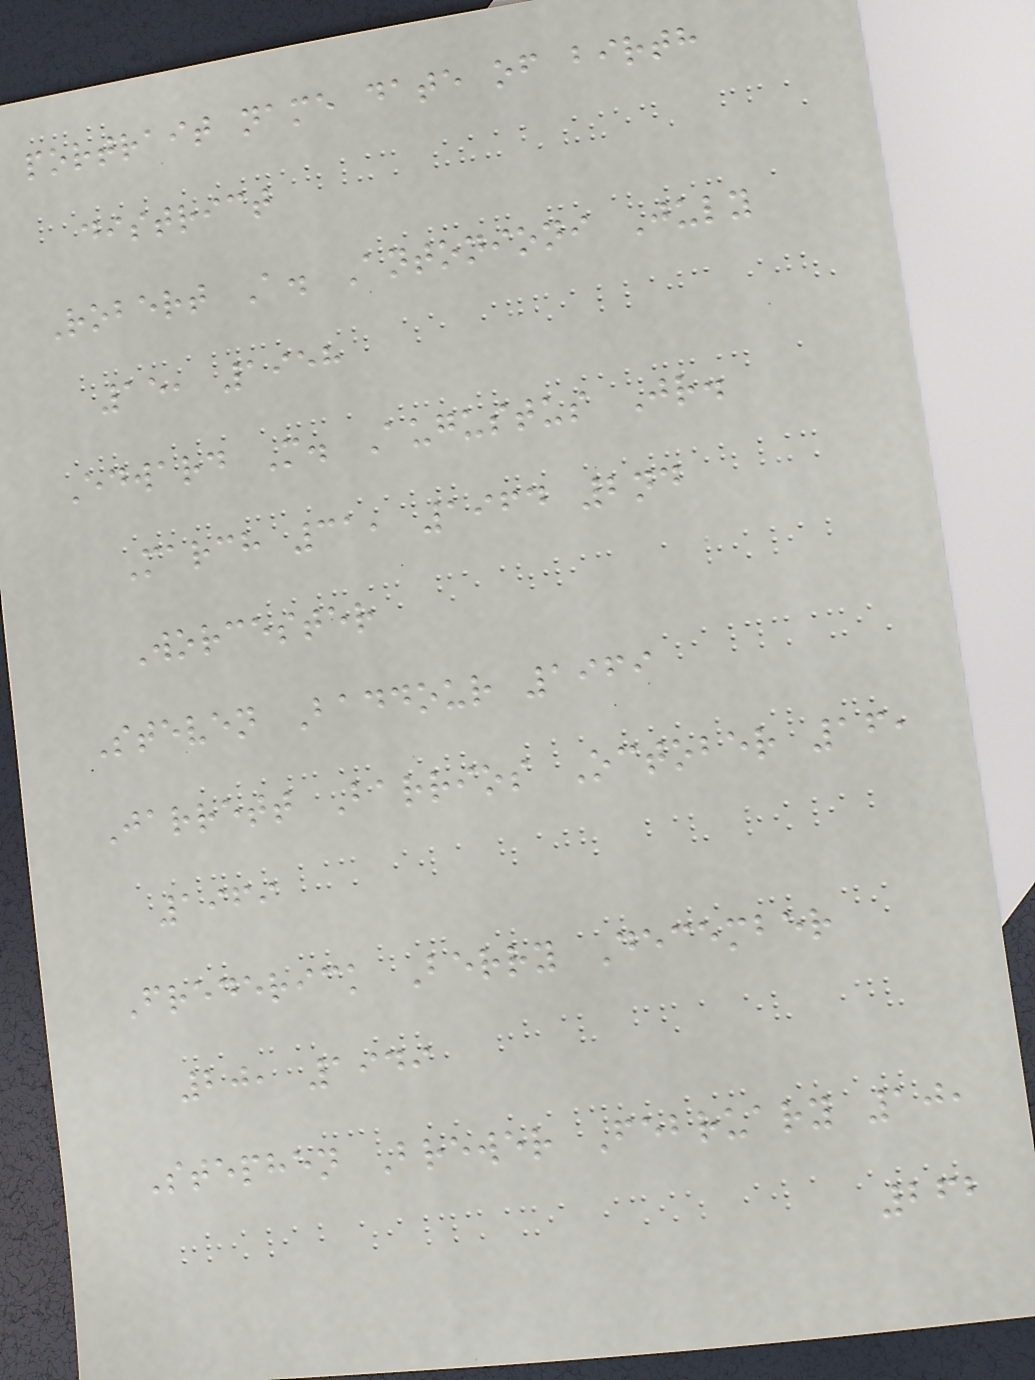portrait name date of birth
district
Robert A. Antonioni July
15, 1958
Edward M. Augustus Jr.
March 31, 1964 2nd
Worcester
Steven Baddour 1969
Jarrett Barrios October 16,
1969
Frederick Berry December
20, 1949
Stephen Brewer February 10,
262
